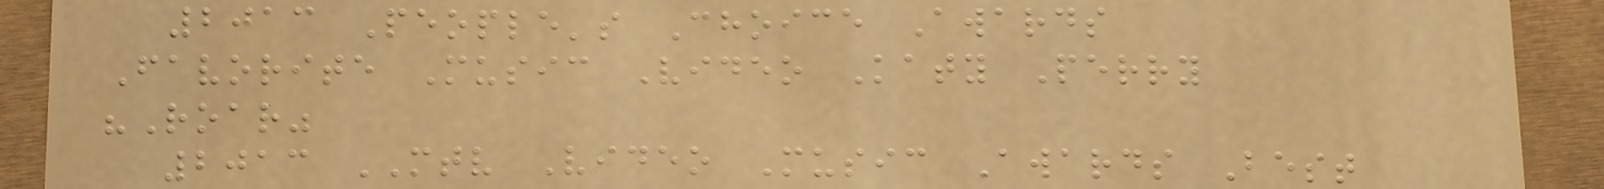2013 People's Choice Awards
Favorite Music Video Katy Perry
"Roar"
2013 MTV Video Music Awards Best
